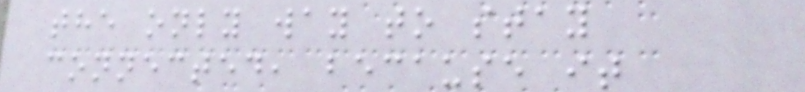the only way to stay
connected, because it
